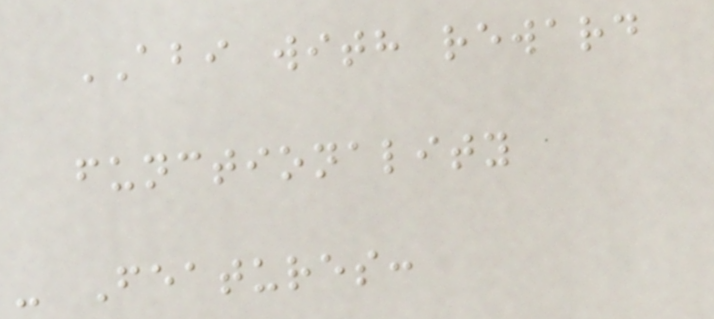ABI with reward
functionality
- Features:
